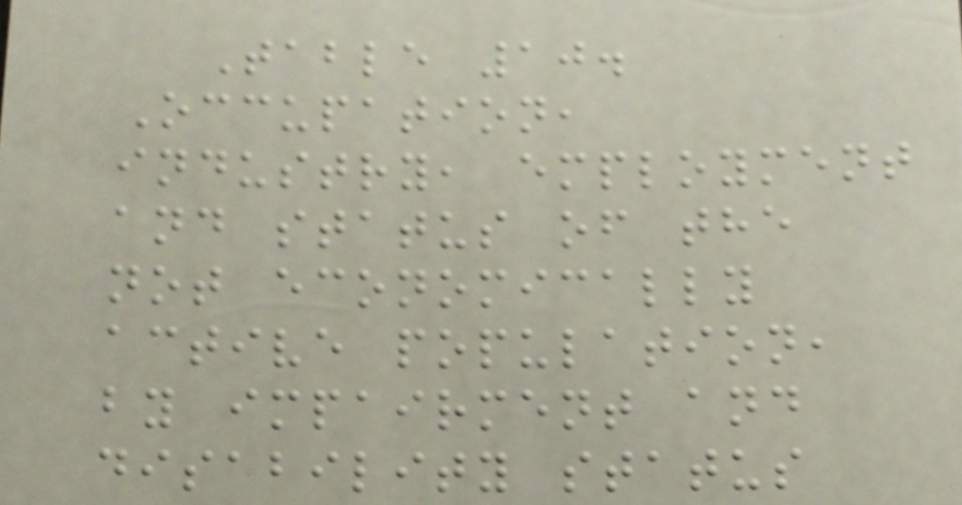Table 10.
Occupation,
industry, employment
and status of the
not economically
active population,
by impairment and
disability status
